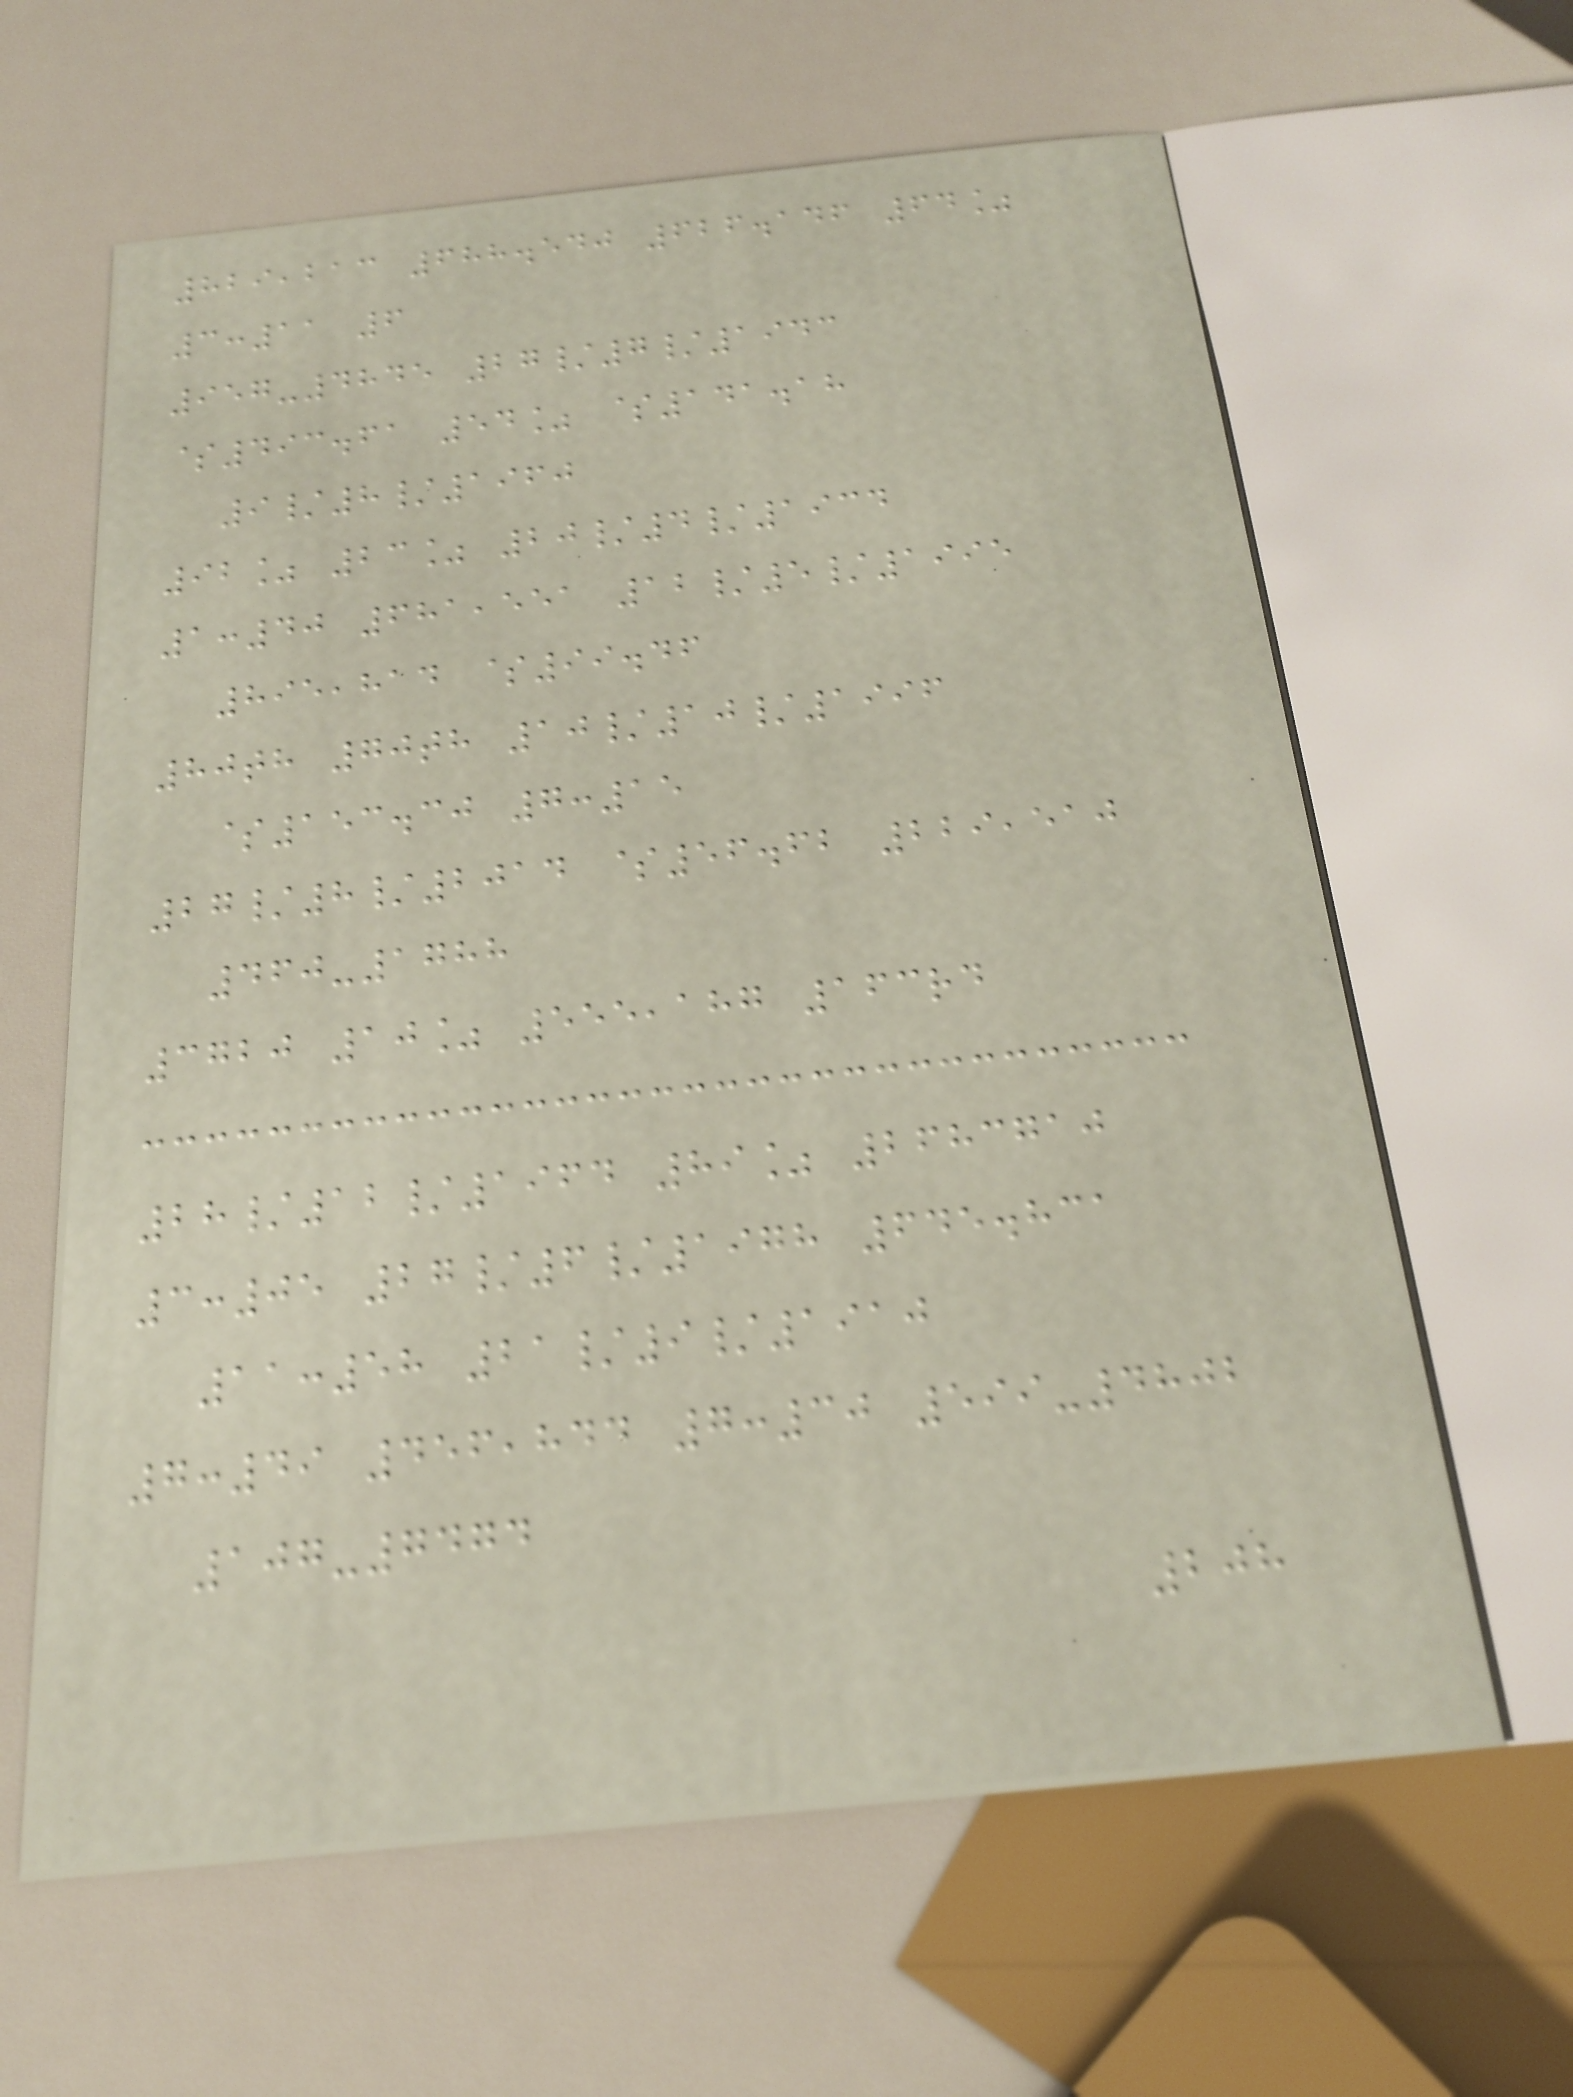829,213 688.540 626.146 64%
3:11 6
957-4845 27/7/1943
$493.61 54% $141.18
9/8/1960
92% 23% 20/4/1934
1:40 681,551 12/5/1995
895,814 $99.46
80th 70th 10/10/1996
$153.30 7:15
27/8/2014 $56.62 229,510
460-1788
3720 10% 555,187 163rd
28/12/1964 89% 2683710
3:05 27/6/1978 645.831
11:58 21/9/1910
7:49 456,844 7:30 599-4802
107-7474
208
